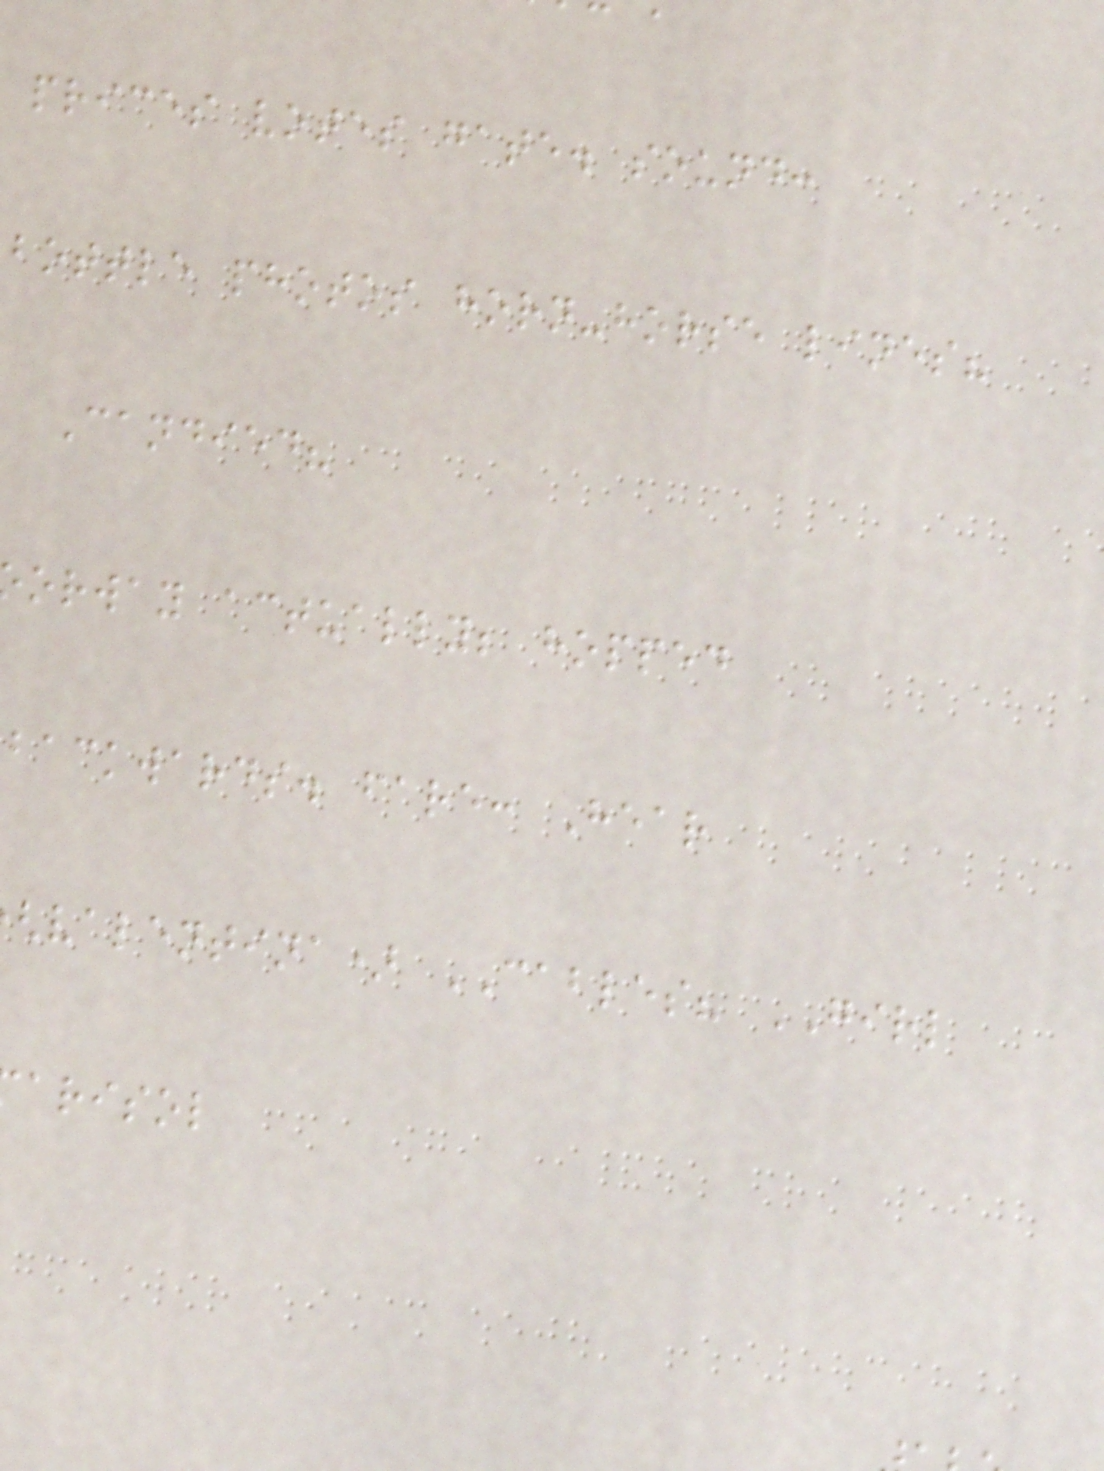prices votes gate. sound:
bottle photos horn-horse lines?
Candied?
orway actually; hopped
backwards. fare: Hear
valentina) CABLES? GIRL
arisol
